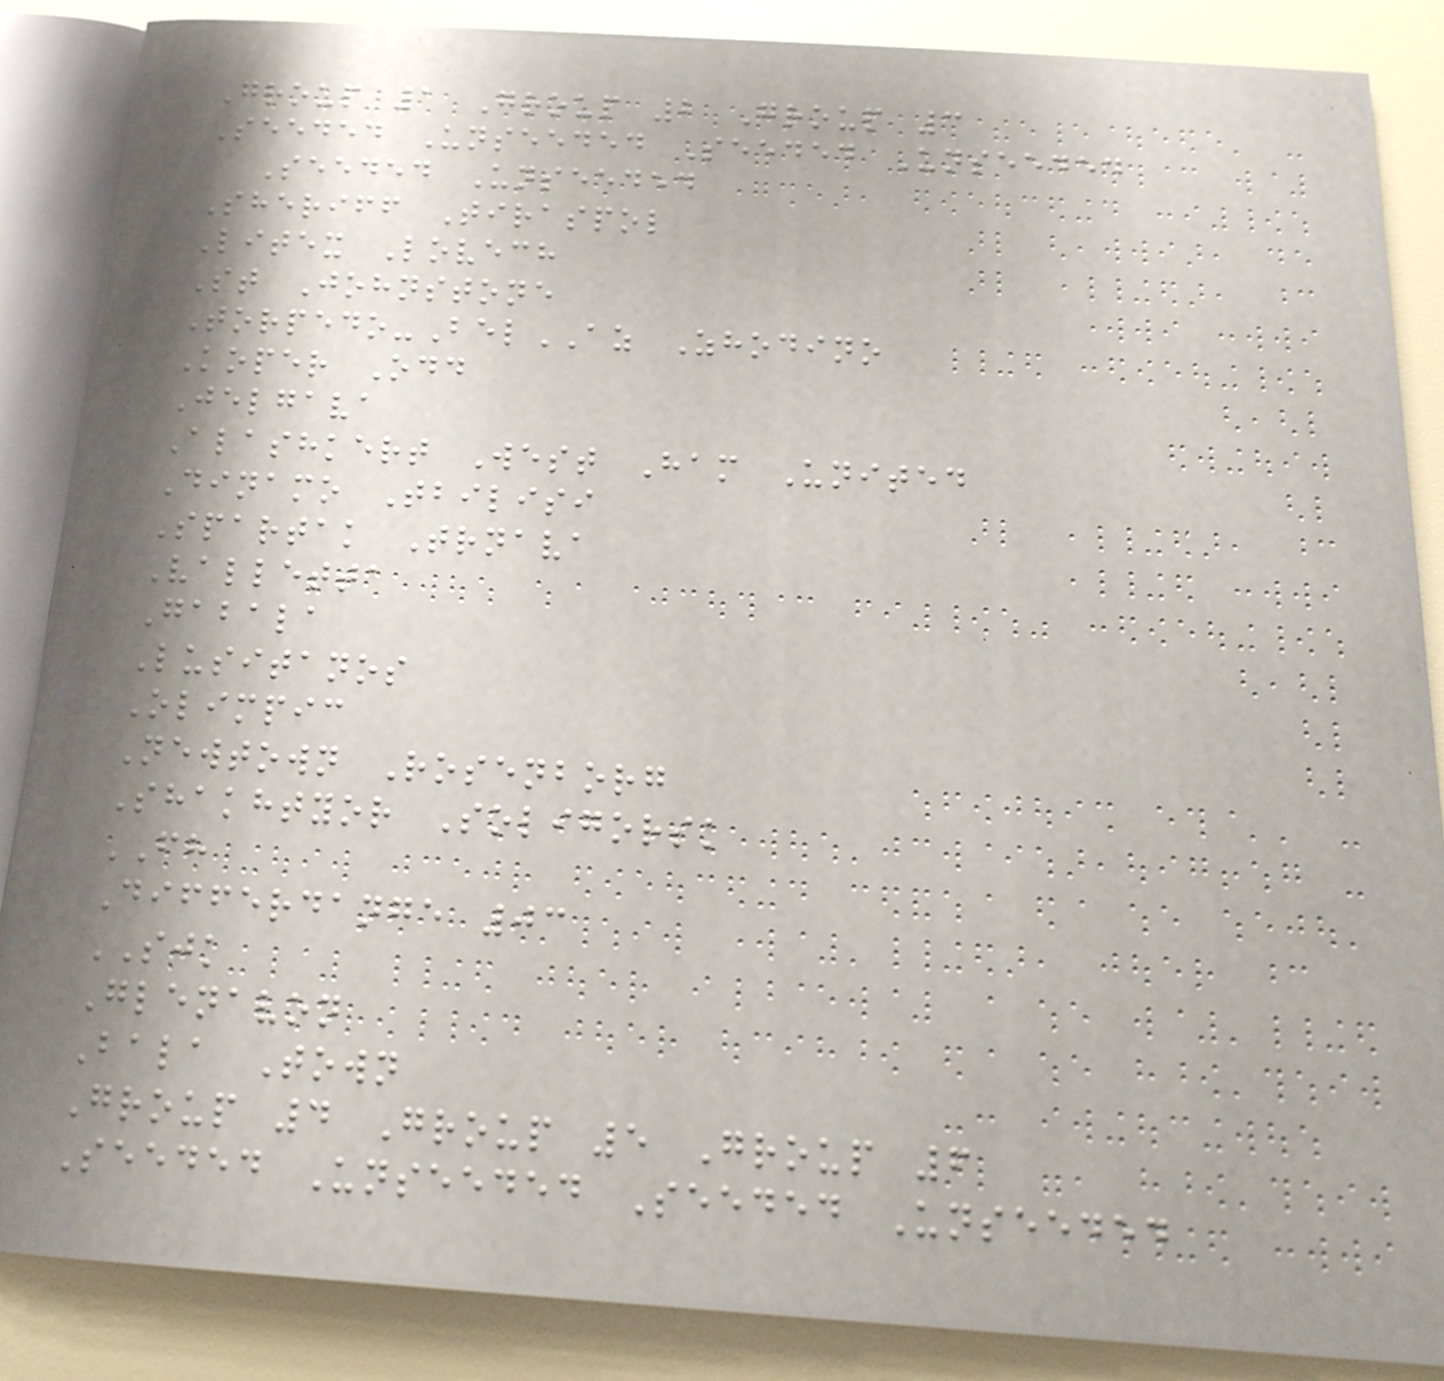Group 1 Group 2 Group 3
Seeded Unseeded Seeded Unseeded
Seeded Unseeded
Sheriff Tiraspol
Litex Lovech
St Johnstone
Torpedo-BelAZ Zhodino
Koper Odd
Jelgava
Alashkert West Ham United
Dinamo Tbilisi
Spartak Trnava
Valletta
Gabala
Lusitanos
Olimpic
Newtown Rosenborg
Shakhtyor Soligorsk
FH
Differdange 03
SJK
Glenavon
Bala Town
Group 4 Group 5 Group 6
Seeded Unseeded Seeded Unseeded
